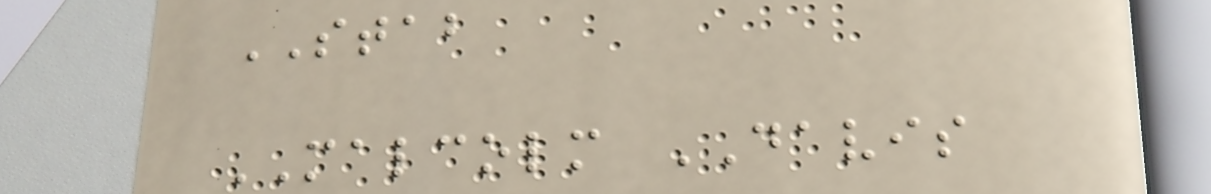STAB
MALCOLM DAVIS
